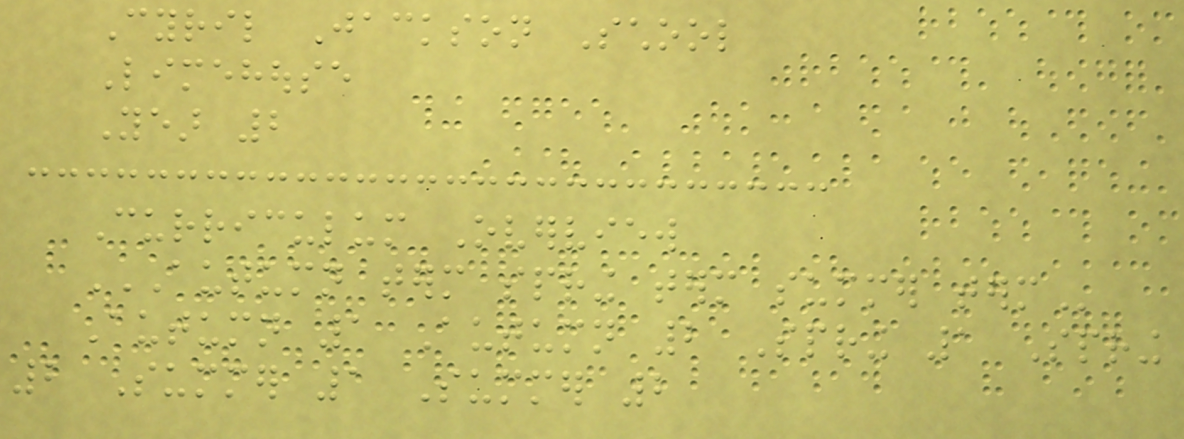Cyril Jackson School
Limehouse
Year 2
Curriculum Overview
AUTUMN TERM SPRING TERM SUMMER TERM
Autumn 1 Autumn 2 Spring 1 Spring
2 Summer 1 Summer 2
